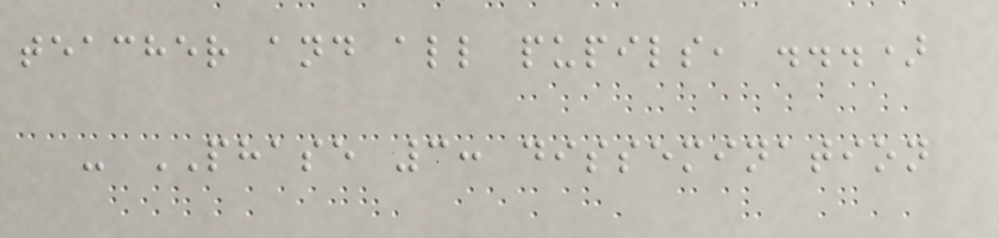teacher and all pupils, ...)
- PHASE 3: dissemination
